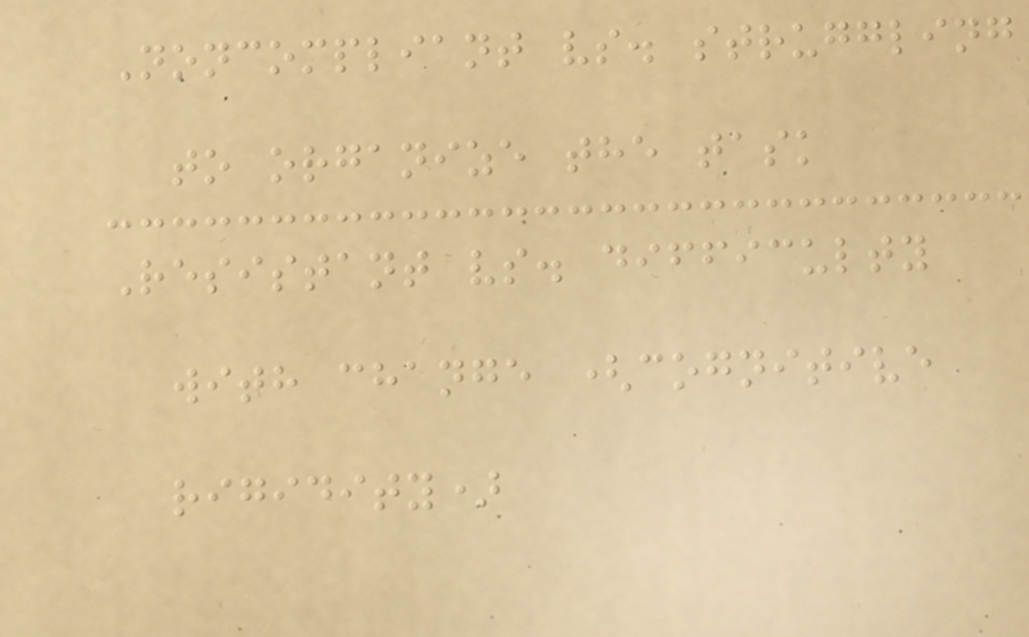Noncompliant vs. struggling
to organize the task
Resistant vs. difficulty
with change (cognitive
rigidity)
